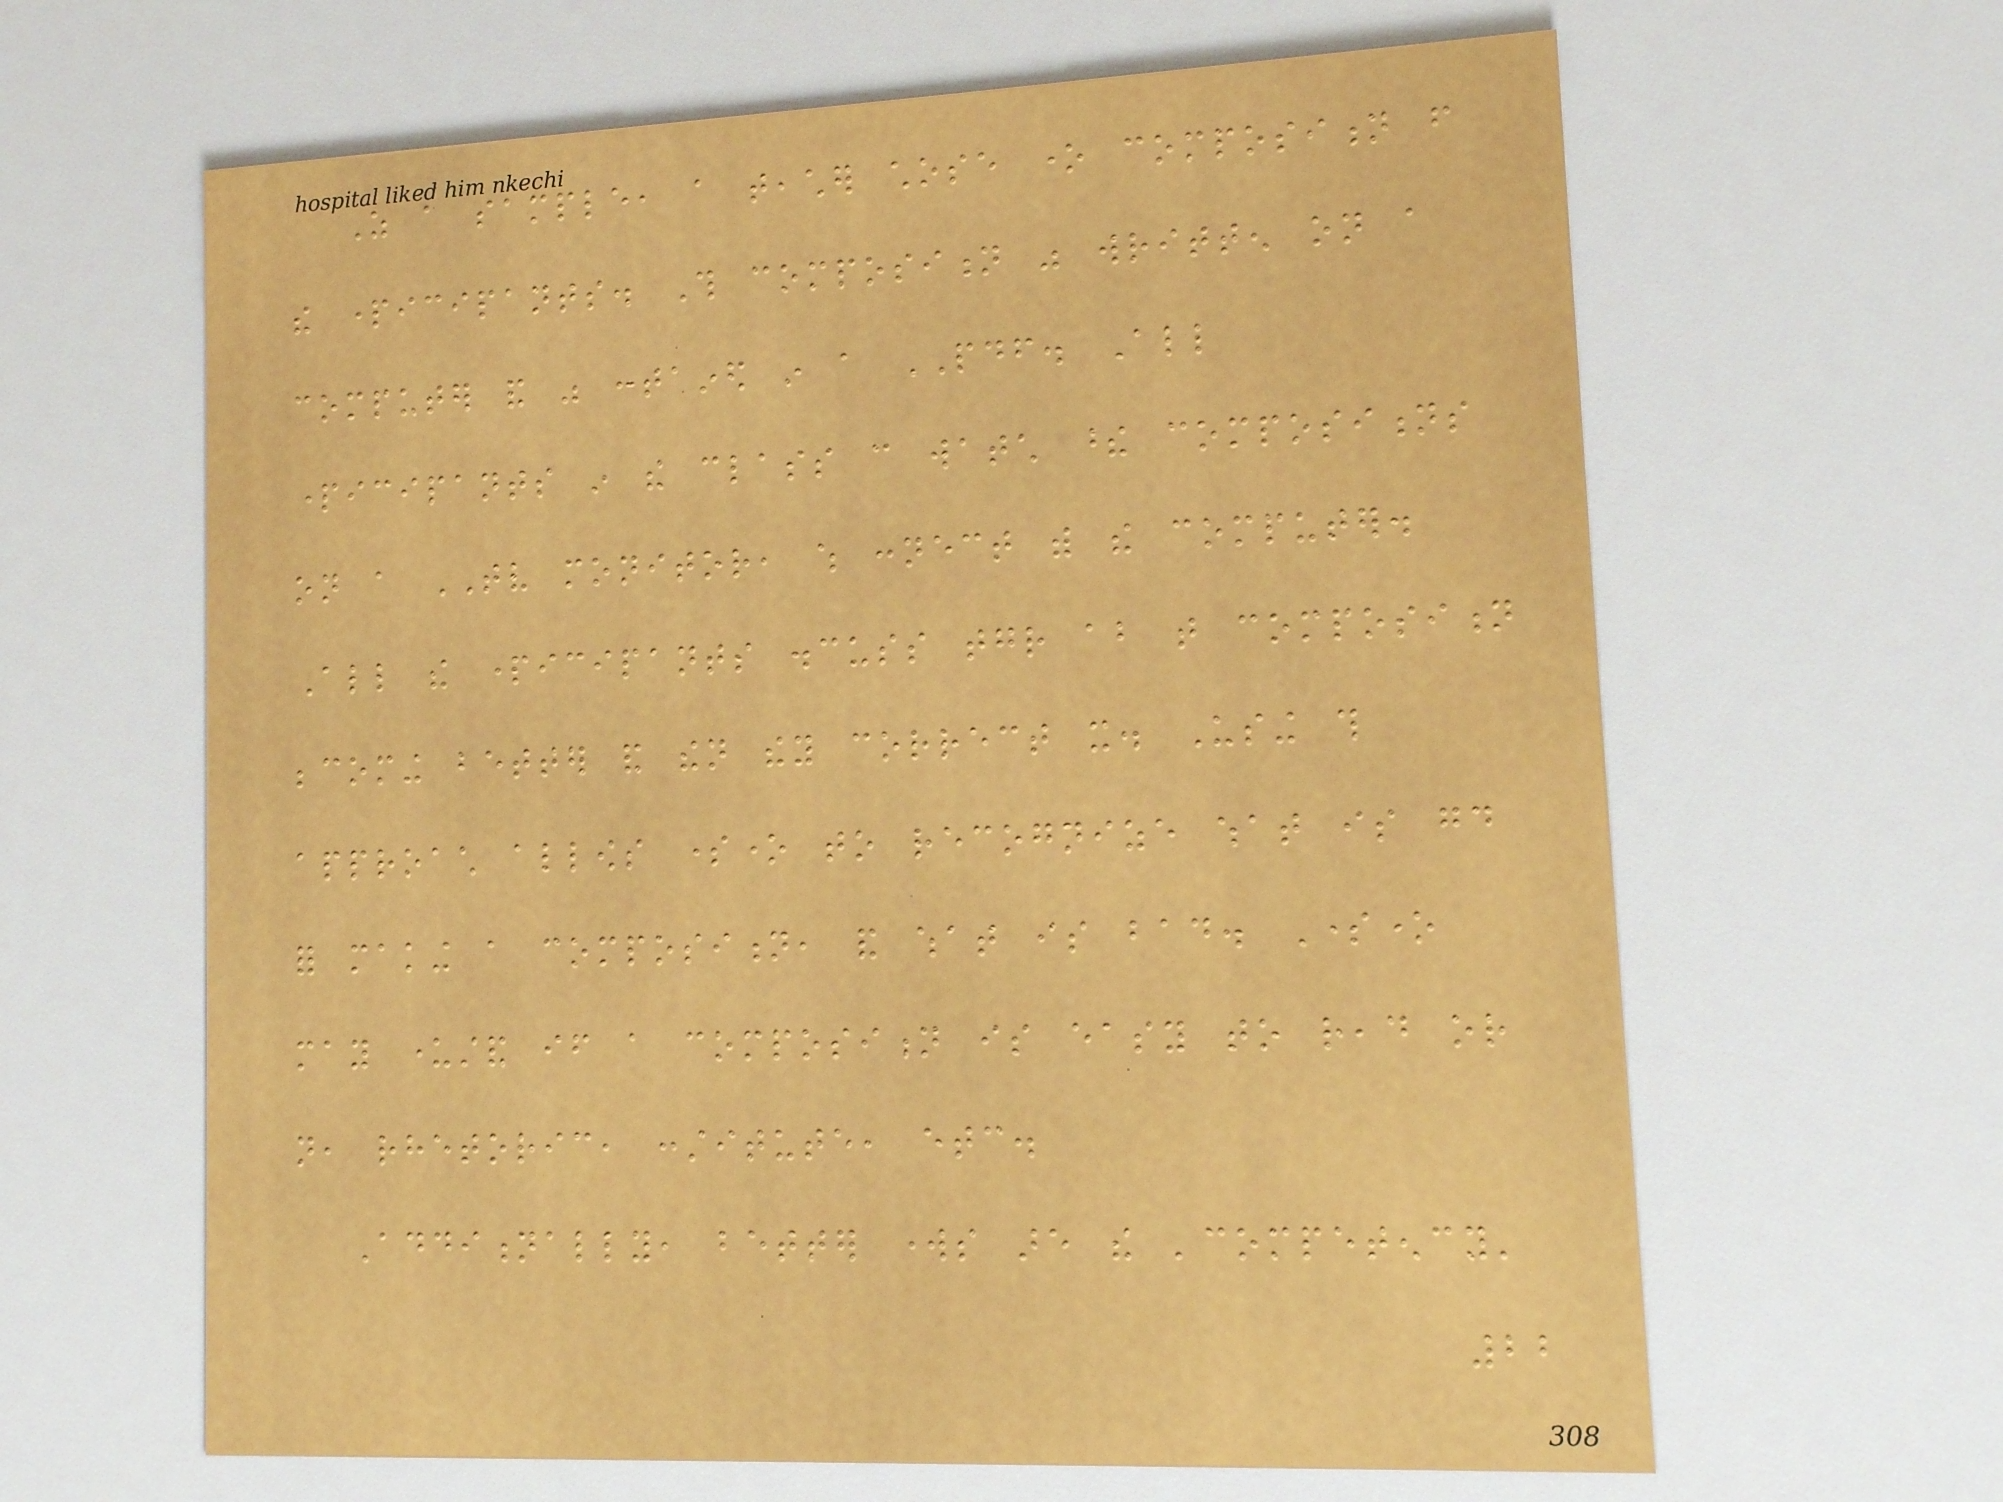As a sample, a teacher chose one composition from
the participants. This composition was written on a
computer and was contained in a PDF. All
participants in the class can watch these compositions
on a TV monitor, which connect with the computer.
All the participants discuss together about that composition
becoming better and then they correct it. Using this
approach allows someone to recognize what is good
for making a composition, and what is bad. Someone
may understand if a composition is easy to read or
not, rhetoric, constitute, etc.
Additionally, better works are the 'competency'
22
